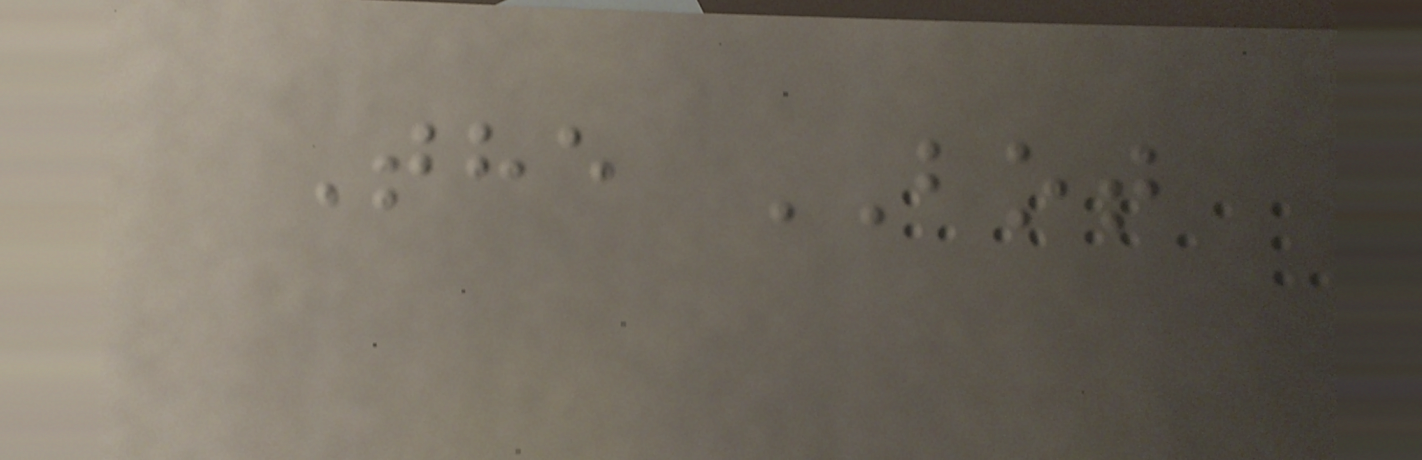The BOT
